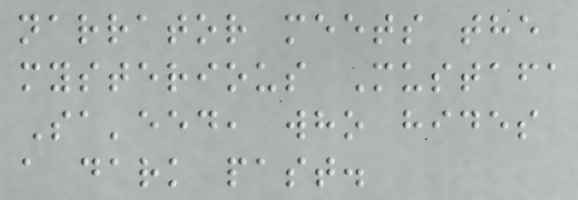narrator meets the
mysterious Mustafa
Sa'eed, who hides
a dark past.
